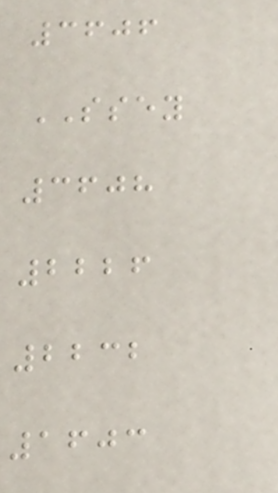3606
SSEY
3608
2226
2232
1603
